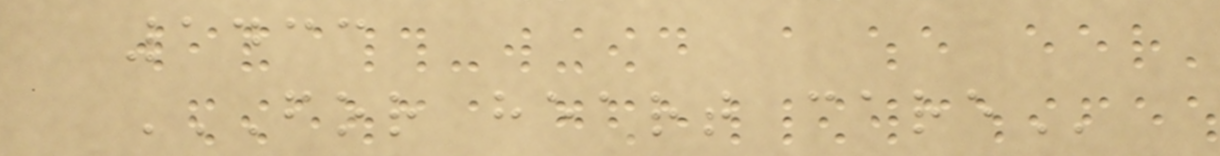1433
FOR HEART CARE
